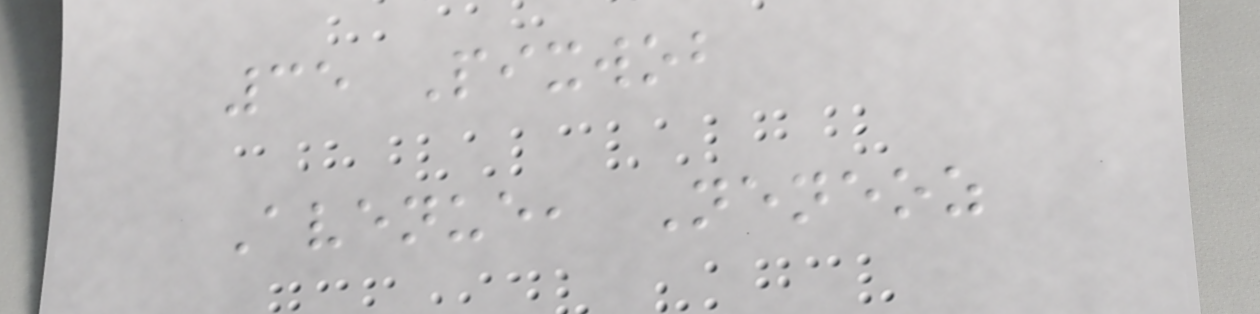35 Pixwob
Avenue, Neneoz
